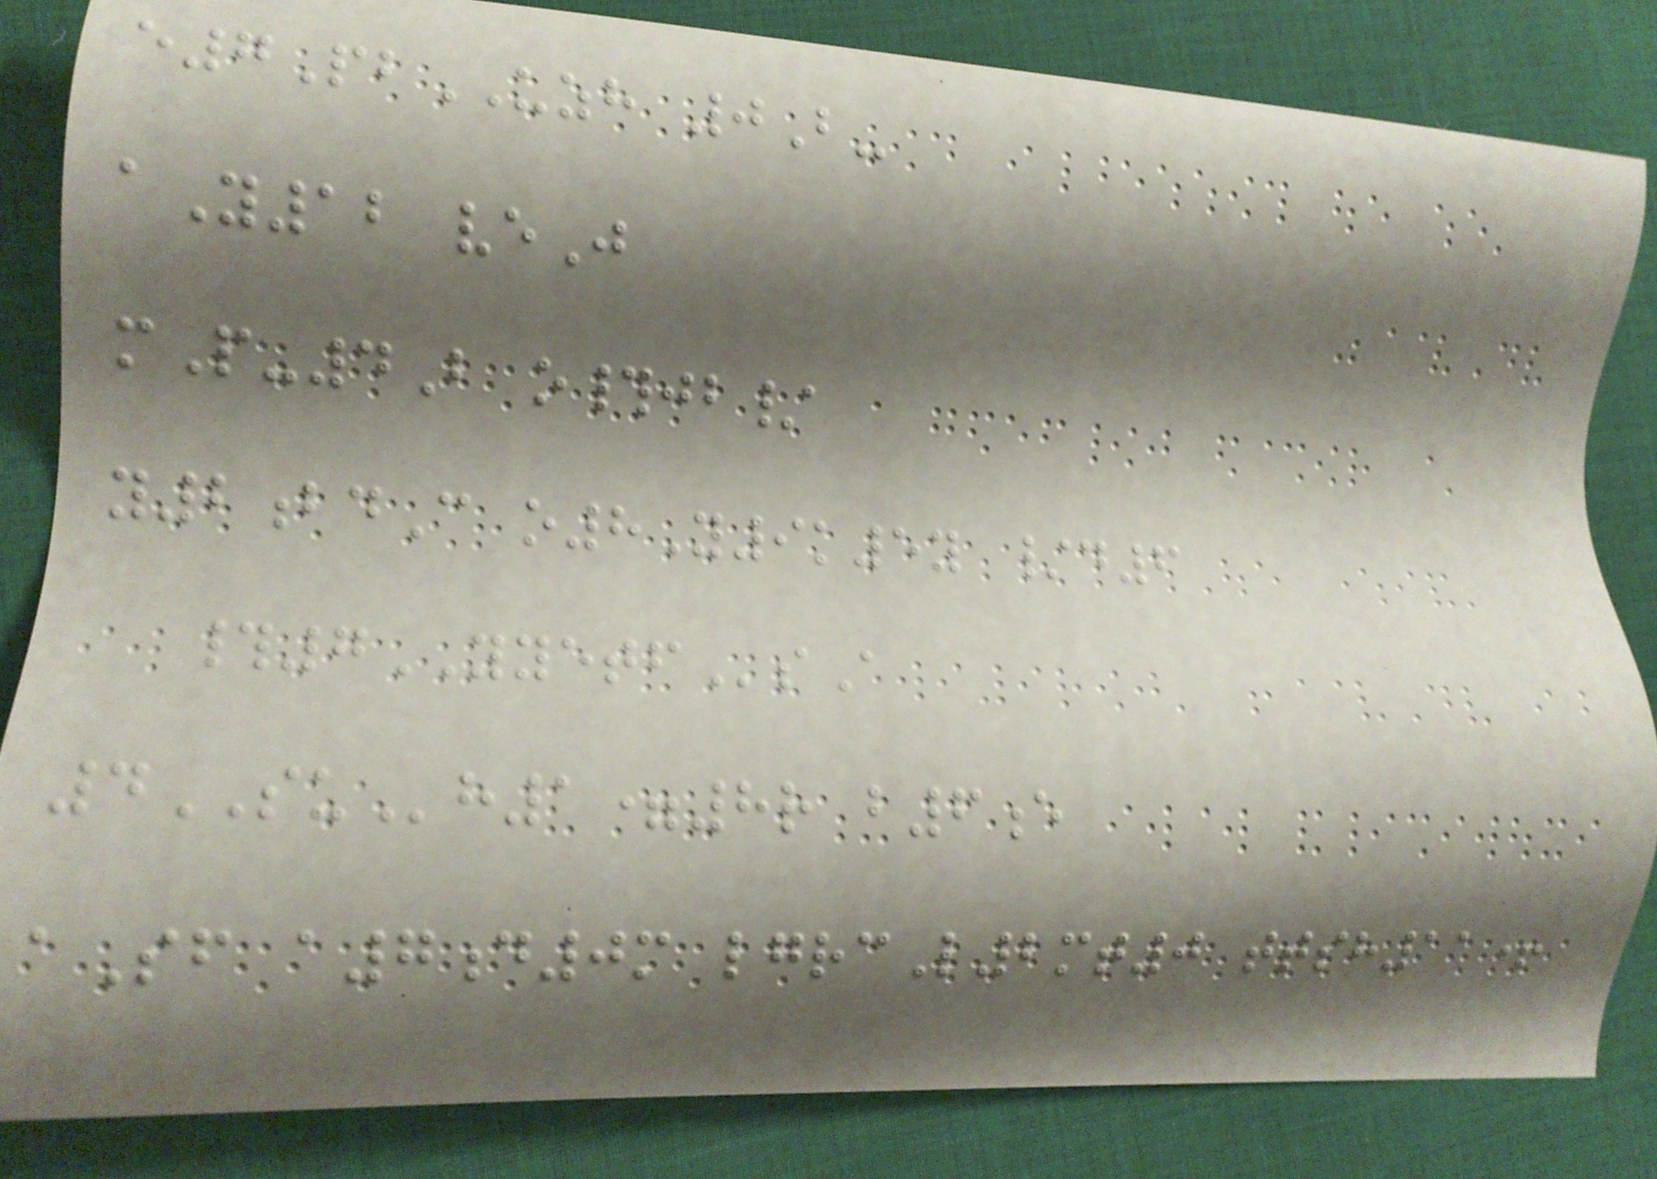e7PbUZH 0B-
aY12 veJ
mP-4B o#jb/
y2bdC o8Y9k5y /d6
#7YYETFsA
4SUh1=8r b6e
aSf a7d0m lgrcL2mt0 ttsh11+
